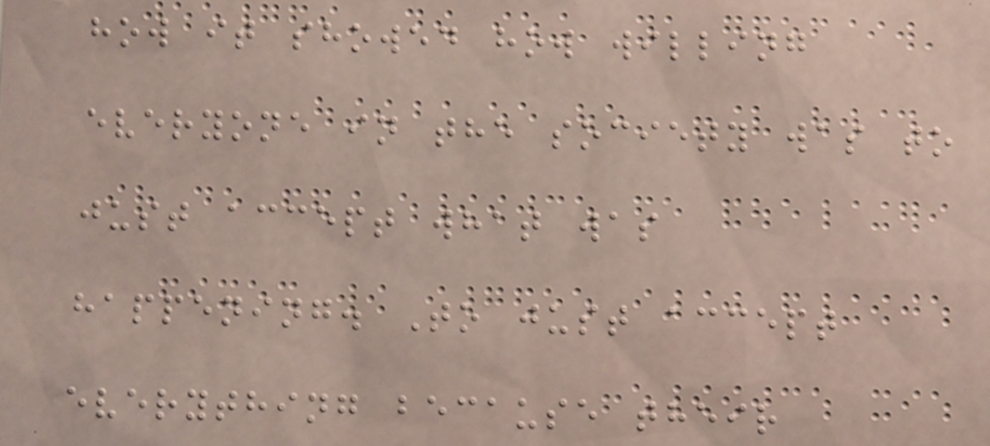how it showed how willing
everyone in the society was to
just accept what was
happening. To just accept
everything because their
